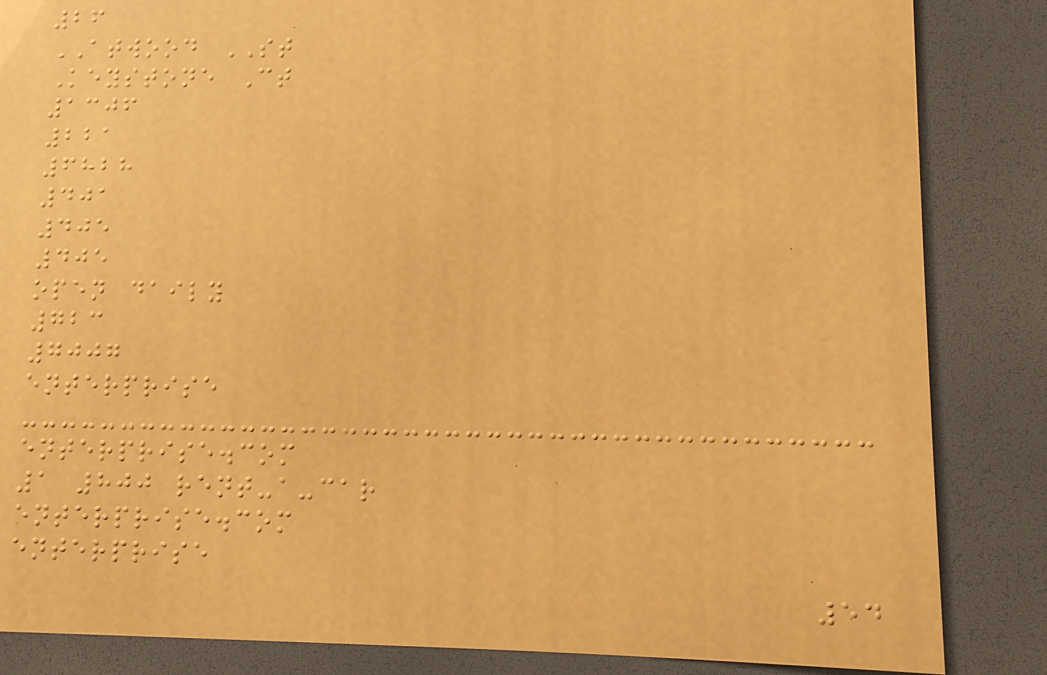26
ATWOOD ST
Keystone Ct
1306
221
6828
401
405
405
open daily
723
7007
enterprise
enterprise.com
1 800 rent-a-car
enterprise.com
enterprise
54
